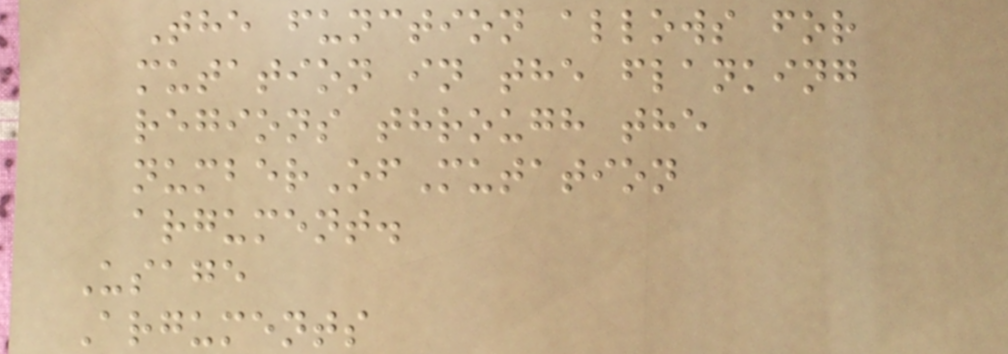The function allows for
mutation in the flanking
regions through the
numberOfMutation
argument.
Usage
Arguments
